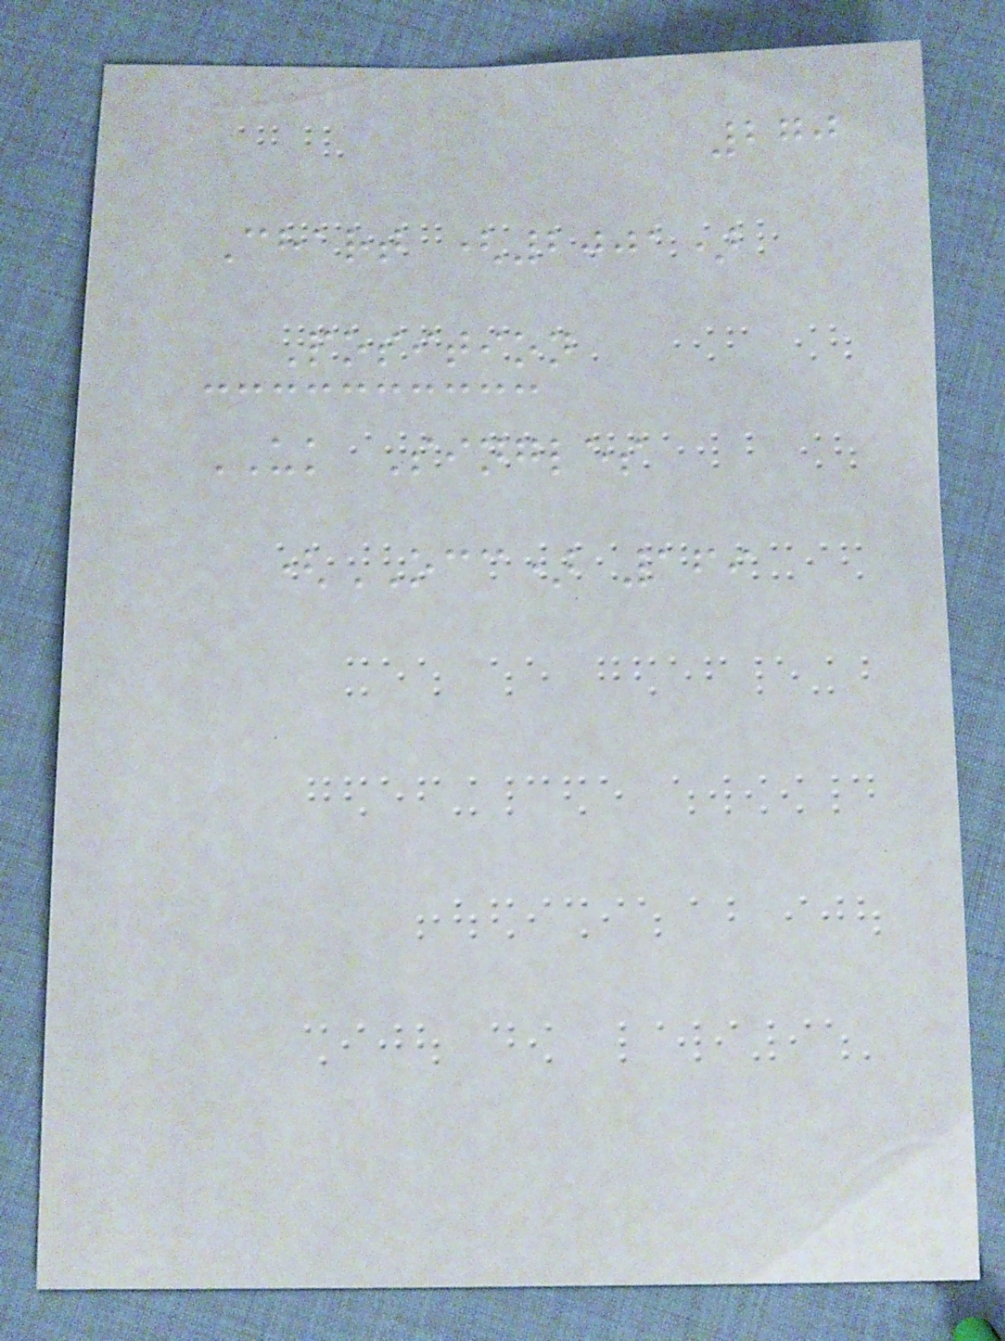270
Chart (2001)
Position
UK Singles
(OCC) 169
